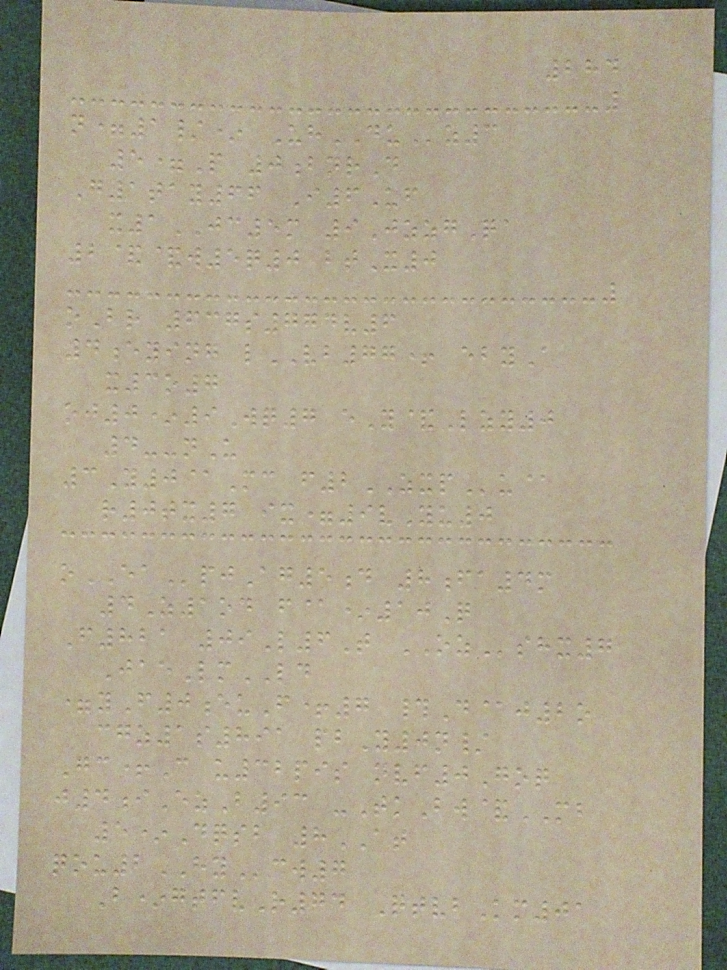284
n=1/* UhDUz3
5=P 0bnrD
G1tay66 I6Uf
x1JC5m 9JzzgQa
2&&w5q0 btX0
oBr 637s774v6
4eying lVB77+ ebyA
x3o7
oj0*9Wq7 eY&Lzy0
4--nU
3Y0@Mc f2ZXPu@
r0tx7 ix=9vYu0
oEApjAg5d 8fa4m
4Z1od f@*10Q
F821 09L6T OZshx7
JaeLmLD
=yF0euF+7 #D@j2o
cgz1s891 pbY0n/
Gc+C u32pis nvf0Goq
j4iEzB93 -TkBw&MB
5*Dqsb 8AT
qou2HYcw7
B*gtfvR74 QtvbKm01
